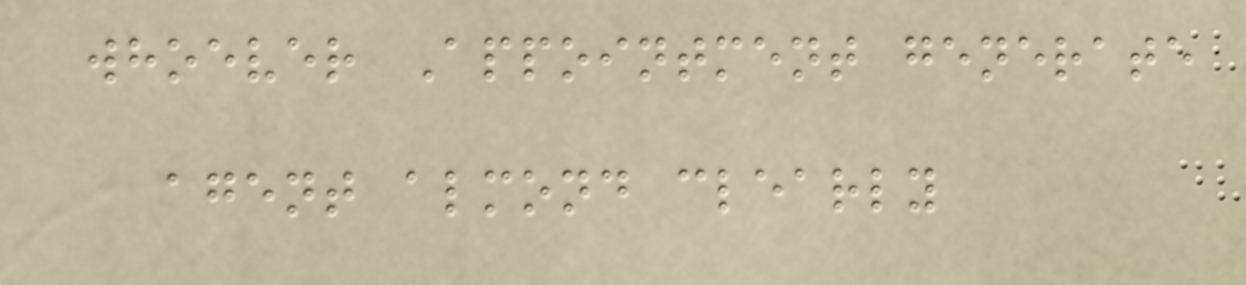whoever Appointment generate
agent almond clearly
